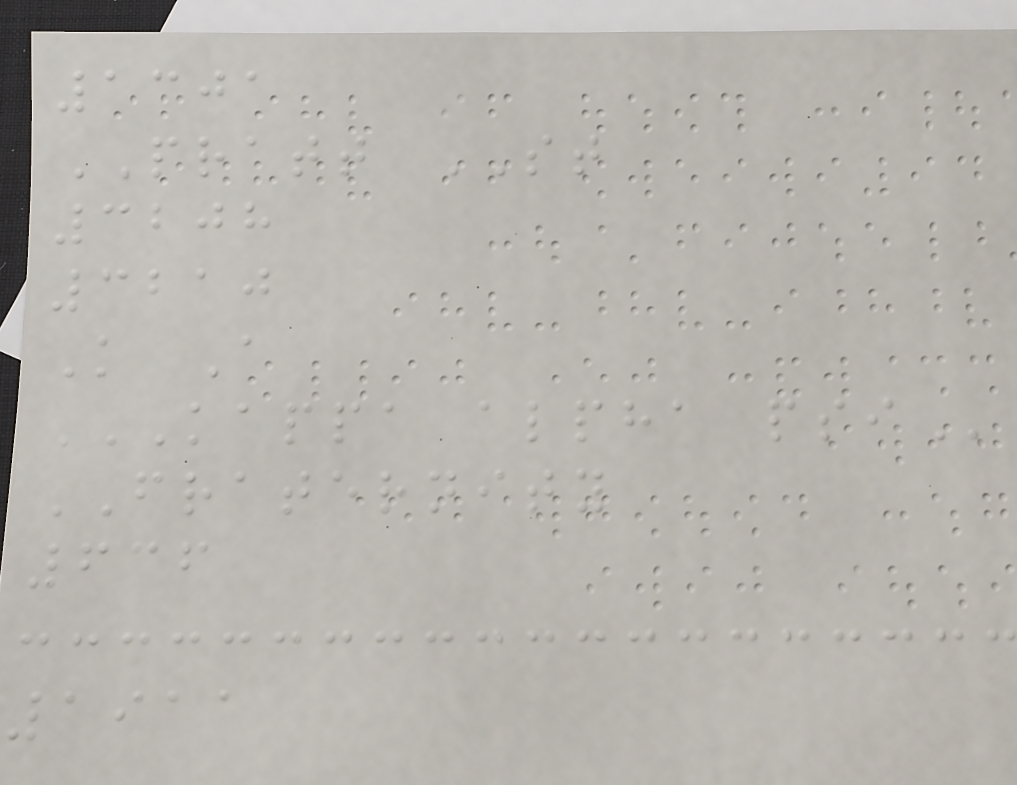1301
PRATT ST
3208
3210
K A
KAPPA ALPHA PSI
FRATERNITY
636
1911
